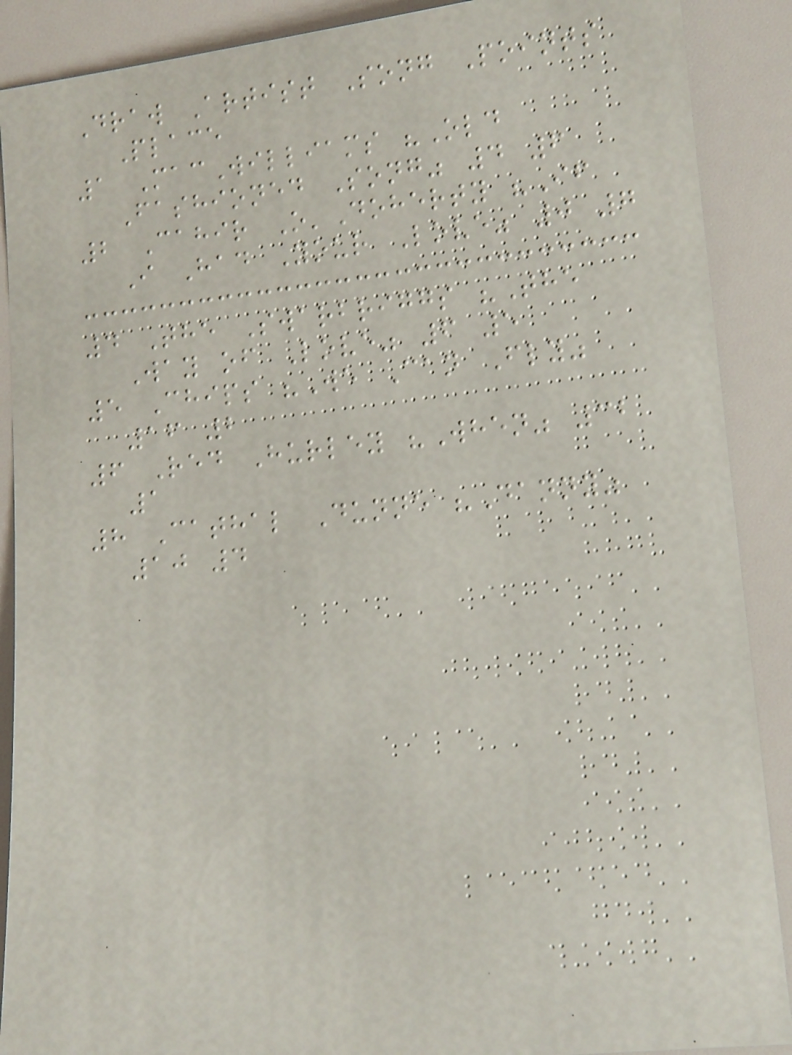Draw Artist Song Points
Place
1 MacWilliams "Old
Fashioned Song" 4 6
2 Cahir O'Doherty "If
I Had Your Love" 0 7
4 The Swarbriggs "The
Way of Love" 6 5
5 Chips "We Can Fly"
16 2
6 Red Hurley "When" 32
1
8 Cathal Dunne "Danny"
10 4
